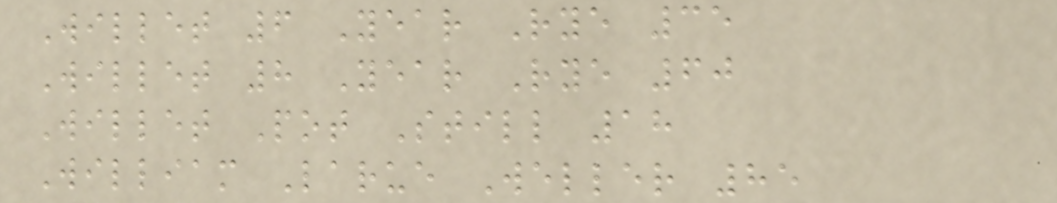Willet 6 Year Rye 35
Willet 8 Year Rye 60
Willet Pot Still 18
William Larue Weller 85
